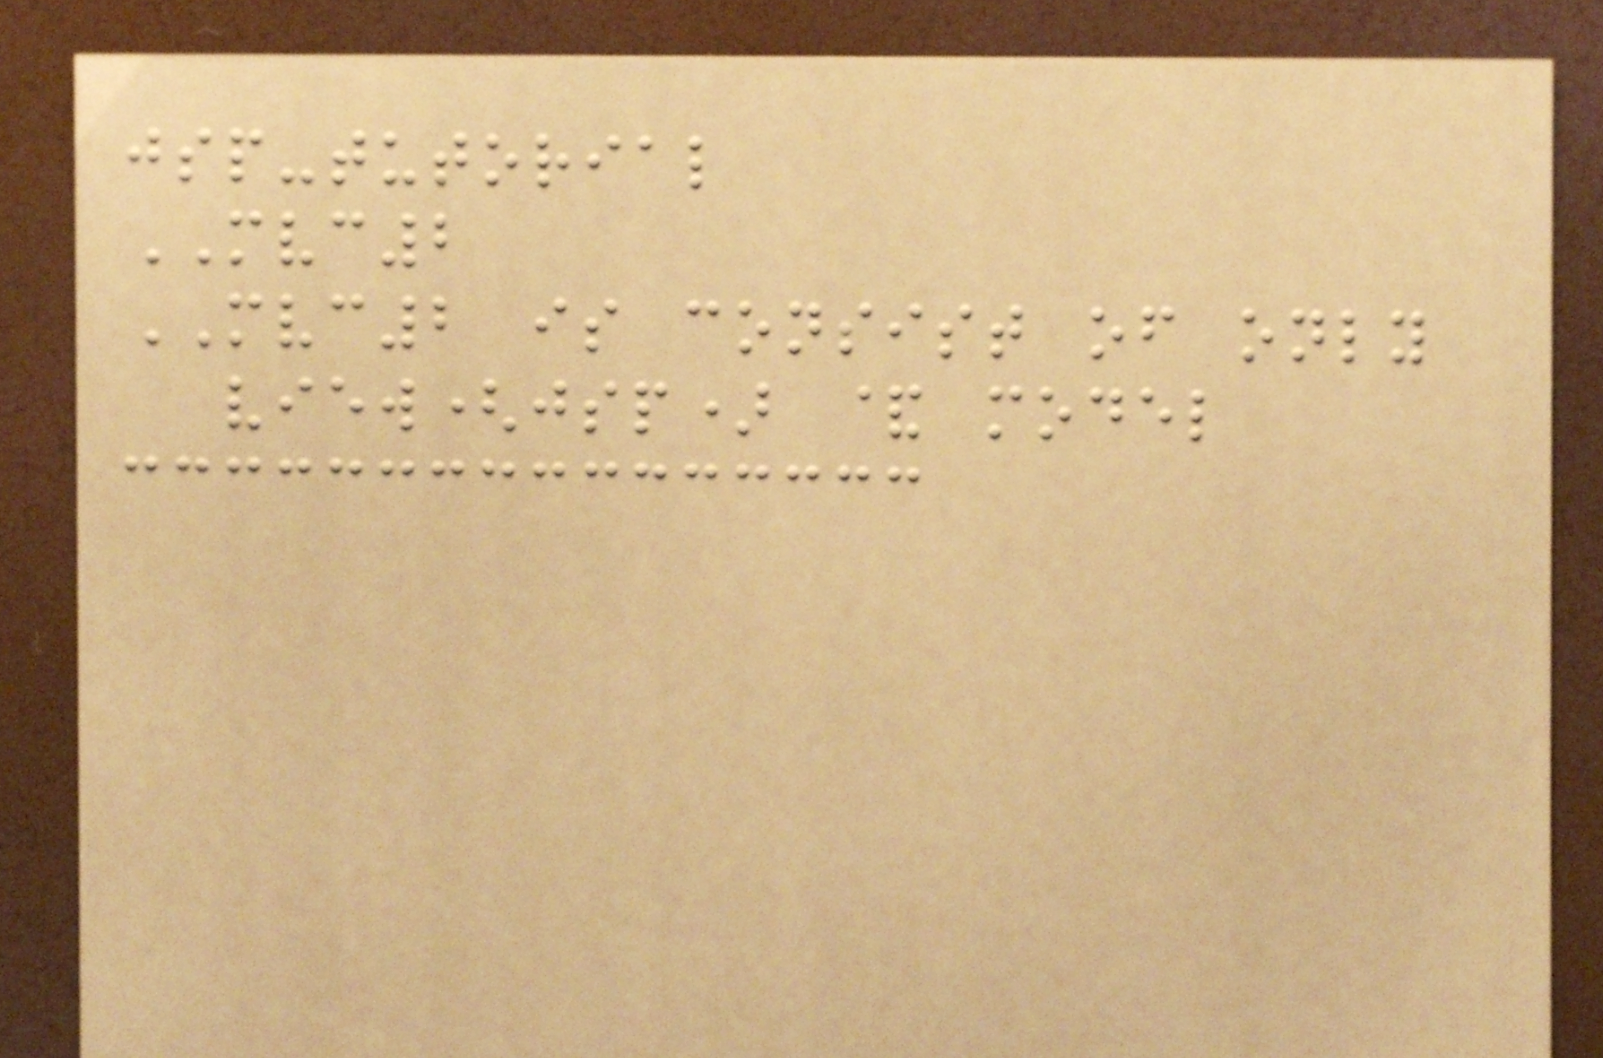jsp-tutorial
MVC2
MVC2 is consist of only
view(jsp) & model
